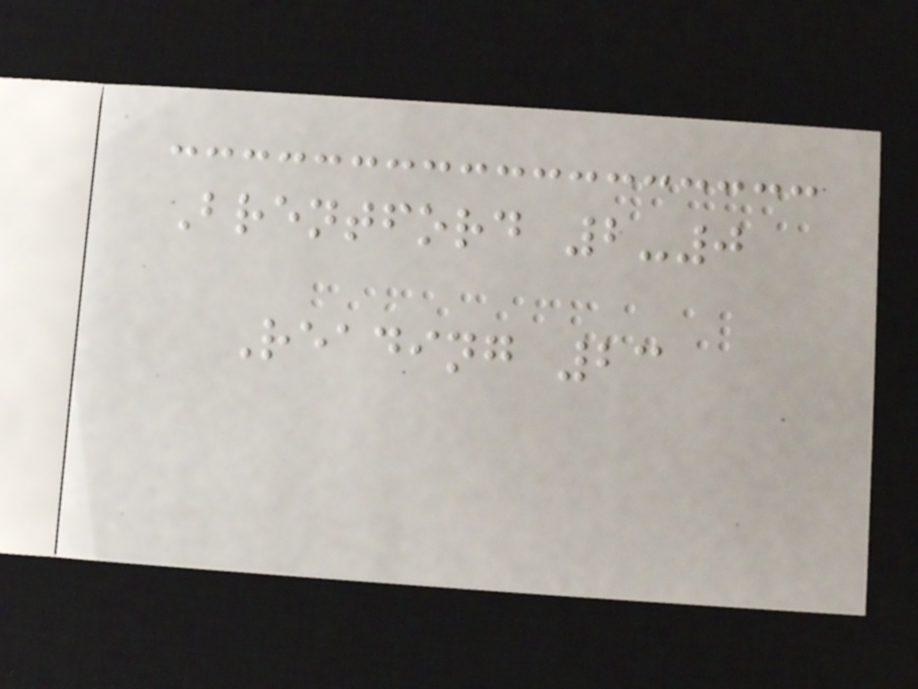Brentford 2-0
Reading 23
